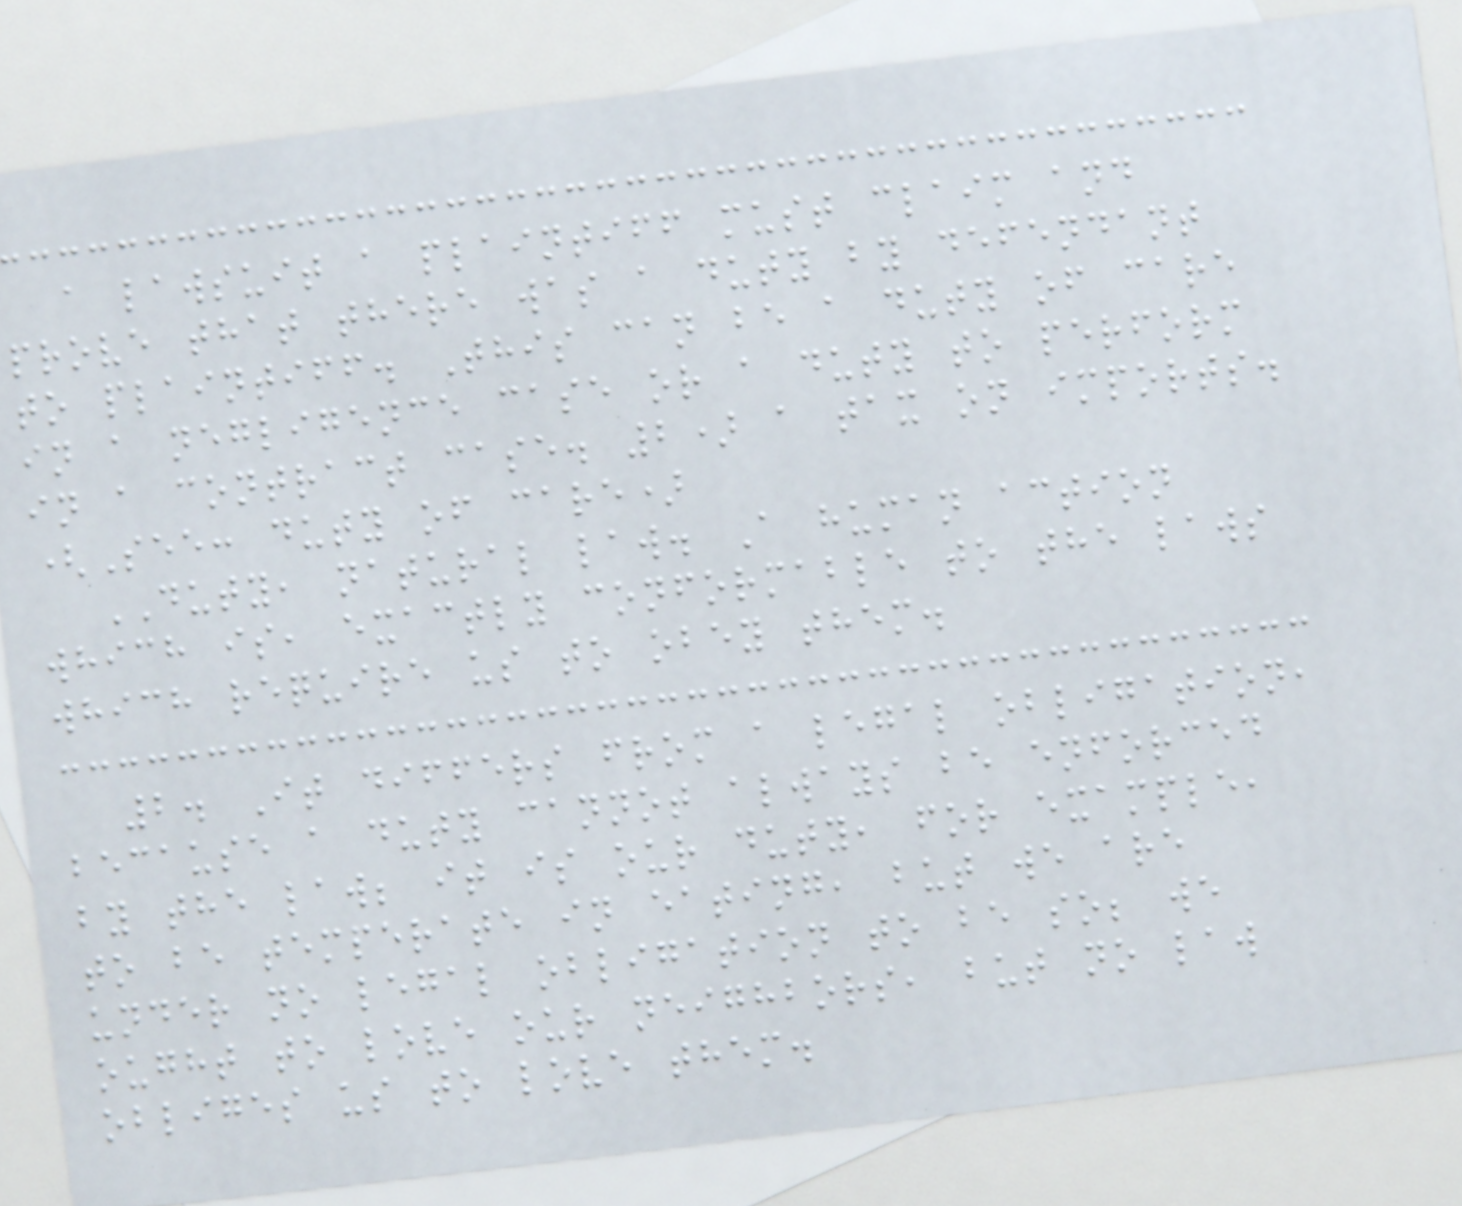a lawsuit a plaintiff must claim and
prove that there was a duty by defendant
to plaintiff. This can be a duty of care
in a negligence case or a duty to perform
in a contract case. 2) a tax on imports.
(See: duty of care)
DUTY, natural law. A human action
which is, exactly conformable to the laws
which require us to obey them.
2. It differs from a legal obligation,
because a duty cannot always be enforced
by the law; it is our duty, for example,
to be temperate in eating, but we are
under no legal obligation to be so; we
ought to love our neighbors, but no law
obliges us to love them.
